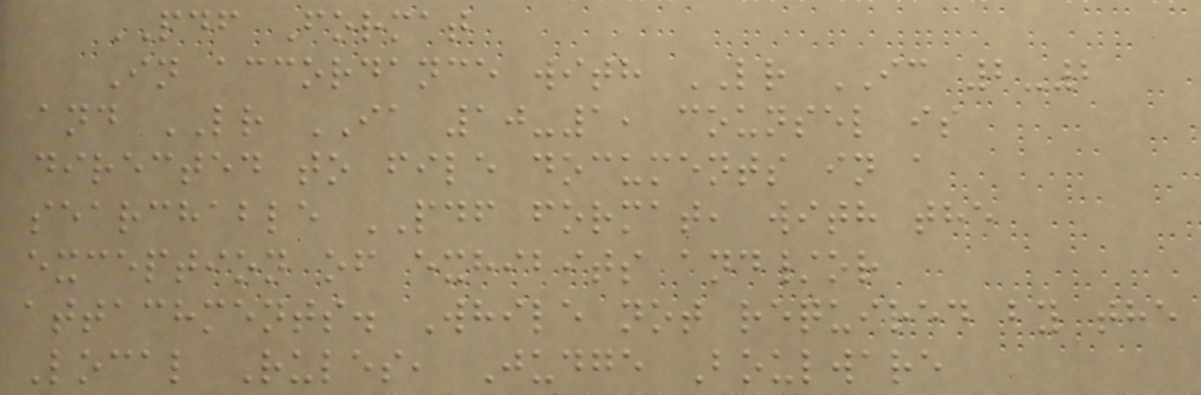PDF Format
In accordance with LR IC 2-2
and LR IA 10-1, counsel is
directed to file documents in a
searchable PDF format, with the
exception of exhibits and/or
attachments. While not required by the
Local Rules, Judge Boulware
